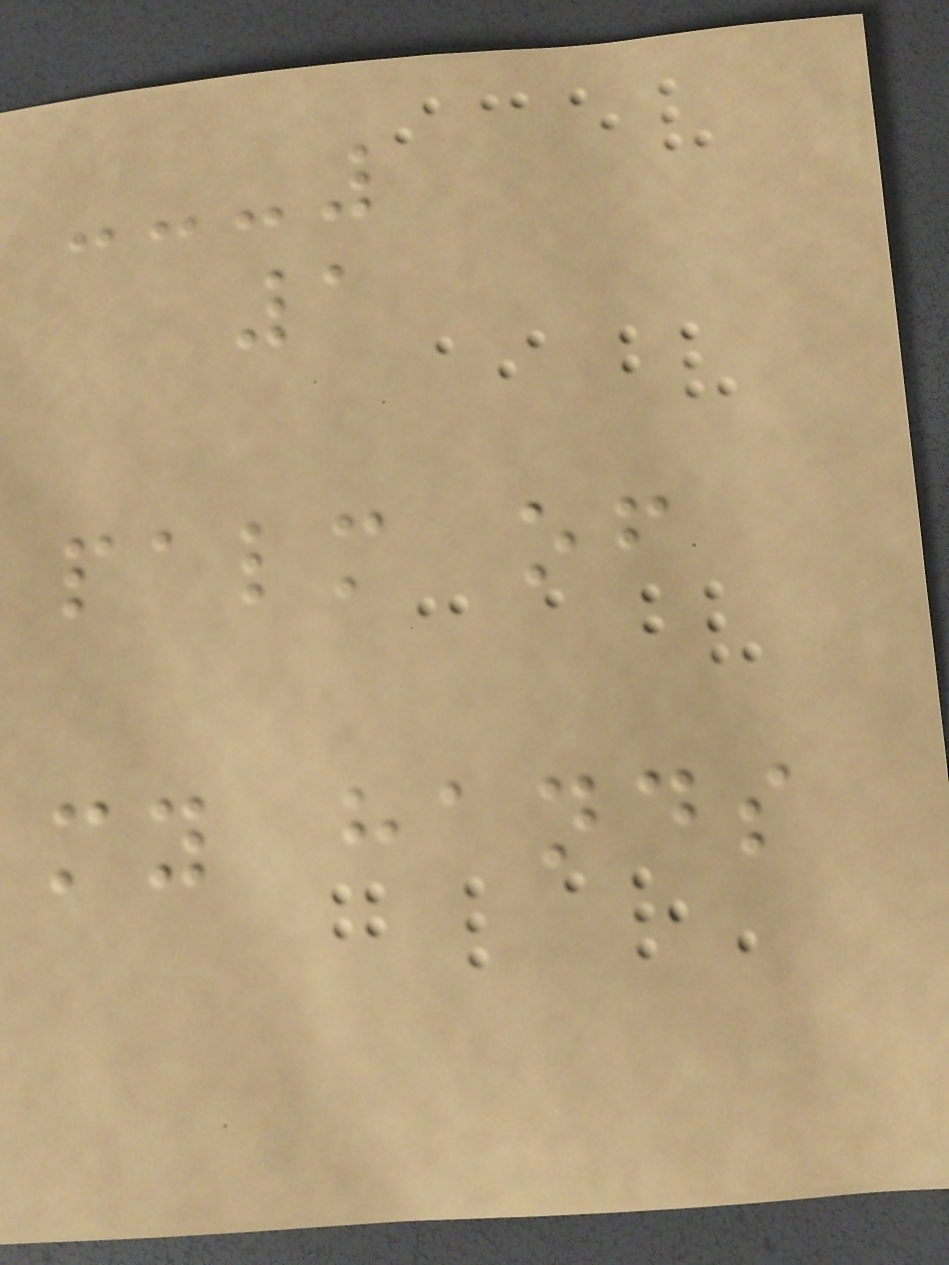1
palm of
my hands
